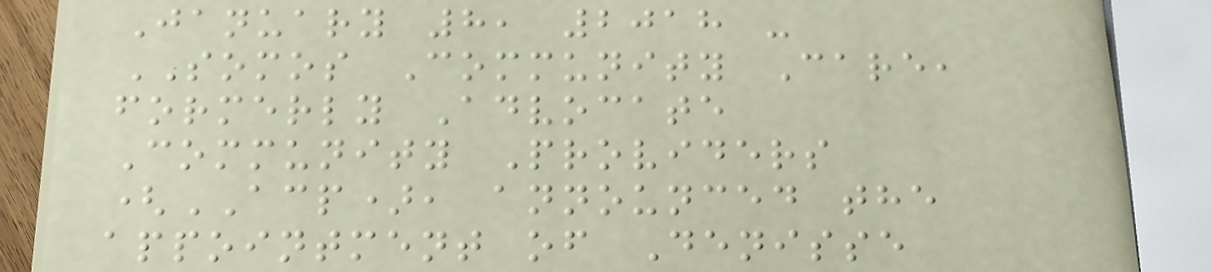January 8, 2018 -
SOMOS Community Care,
formerly Advocate
Community Providers
(ACP), announced the
appointment of Denisse
